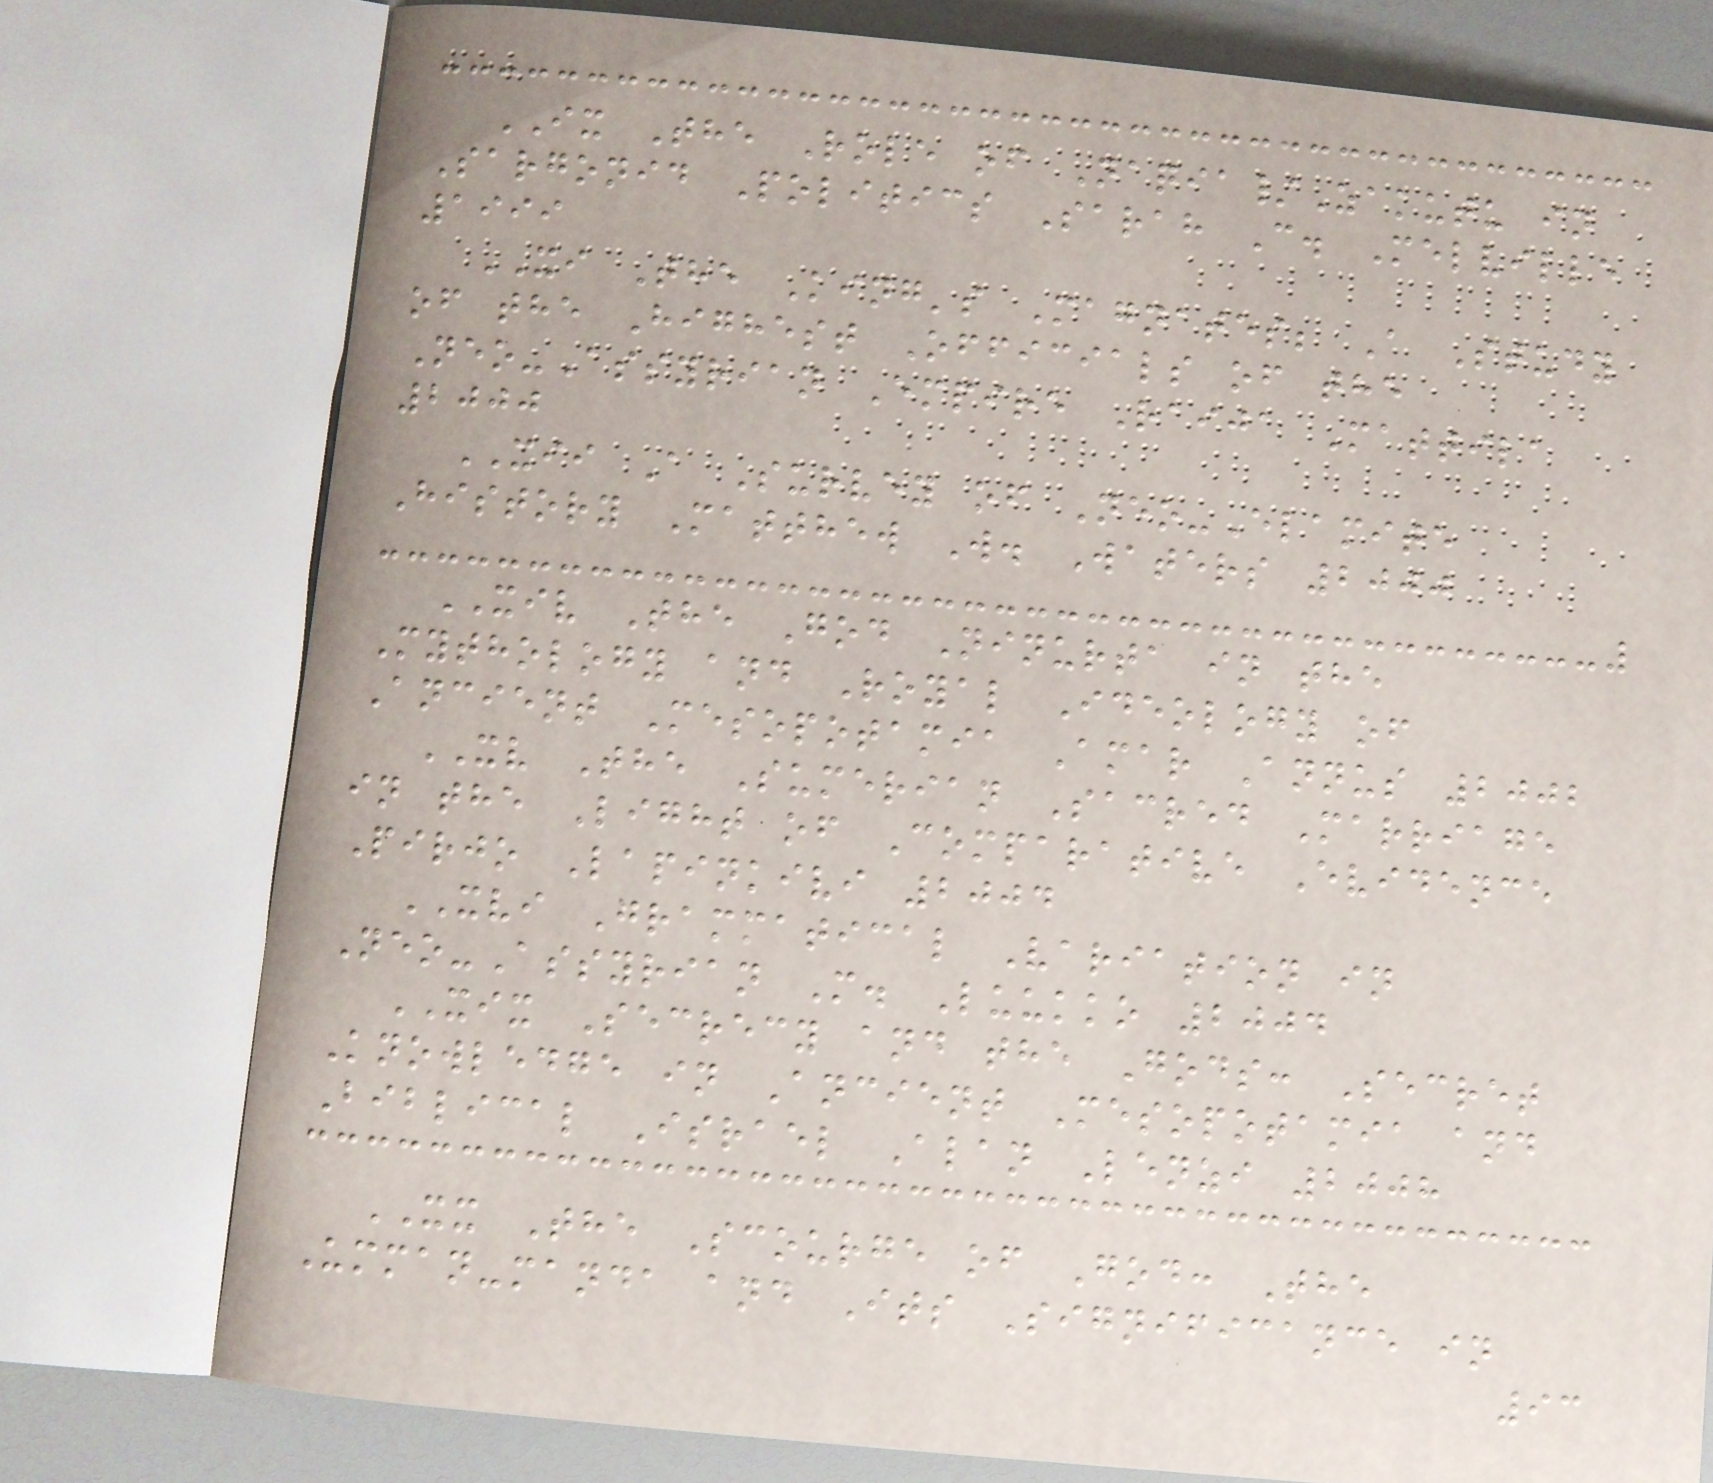IX The Role of Naqia/Zakutu in
Sargonid Politics Sarah C. Melville
1999
XI The King's Magnates; A Study
of the Highest Officials of the
Neo-Assyrian Empire Raija Mattila
2000
XII A Survey of Neo-Elamite
History Matthew W. Waters 2000
XIV The God Ninurta in the
Mythology and Royal Ideology of
Ancient Mesopotamia Amar Annus 2002
XV The Sumerian Sacred Marriage
in the Light of Comparative Evidence
Pirjo Lapinkivi 2004
XVI Grammatical Variation in
Neo-Assyrian M. Luukko 2004
XIX Secrecy and the Gods: Secret
Knowledge in Ancient Mesopotamia and
Biblical Israel Alan Lenzi 2008
XX The Scourge of God: The
Umman-manda and Its Significance in
93
